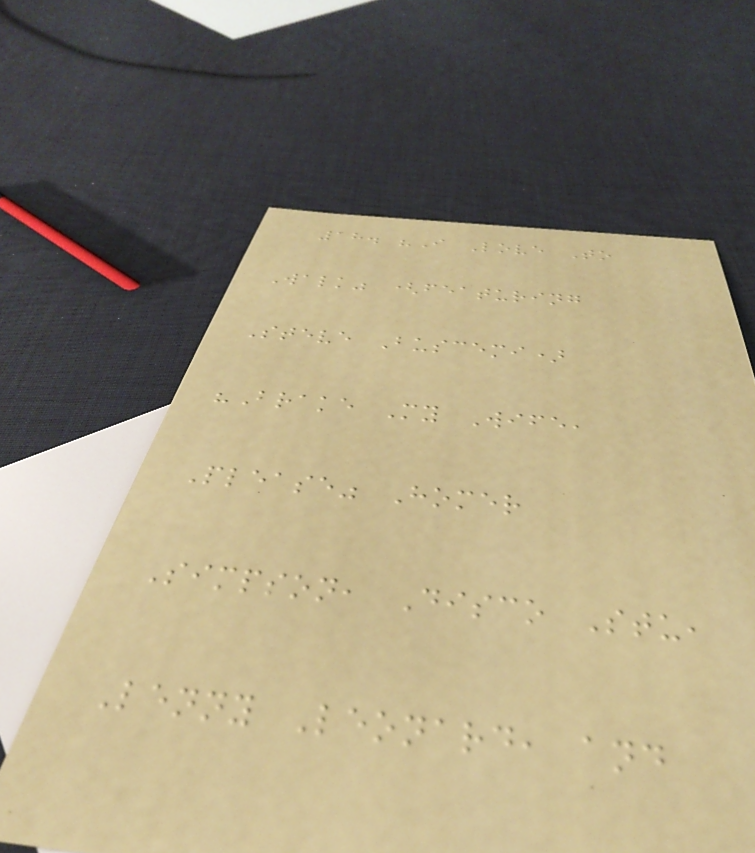18. "I Love To
Walk" (featuring
Steve Buscemi)
"Brake My Wife,
Please" Homer
Simpson, Disco Stu,
Lenny Leonard, and
